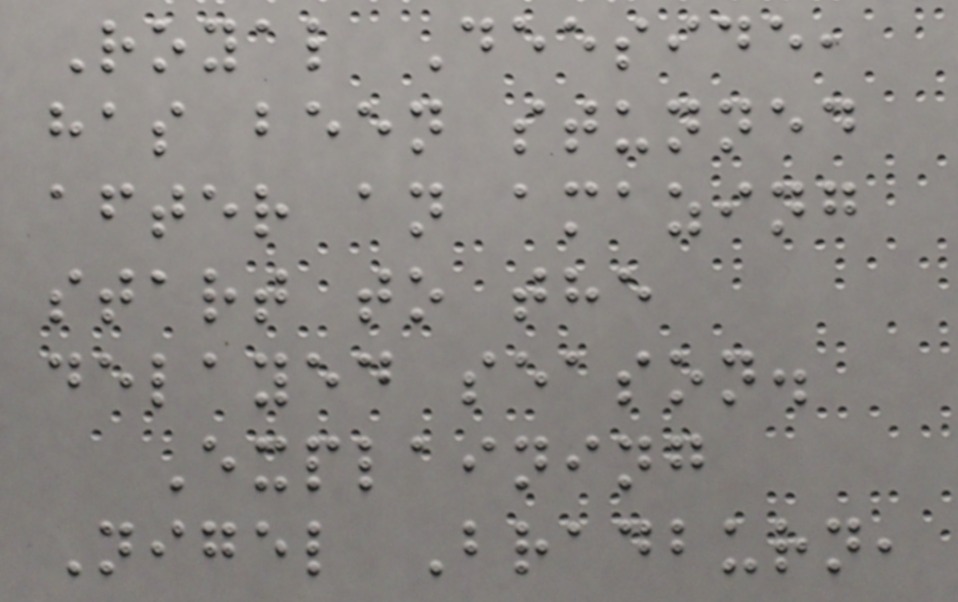Royal Deeside,
has been stunned
after an amazing
start to the
delayed season.
Explaining
Nigel Bradburn,
